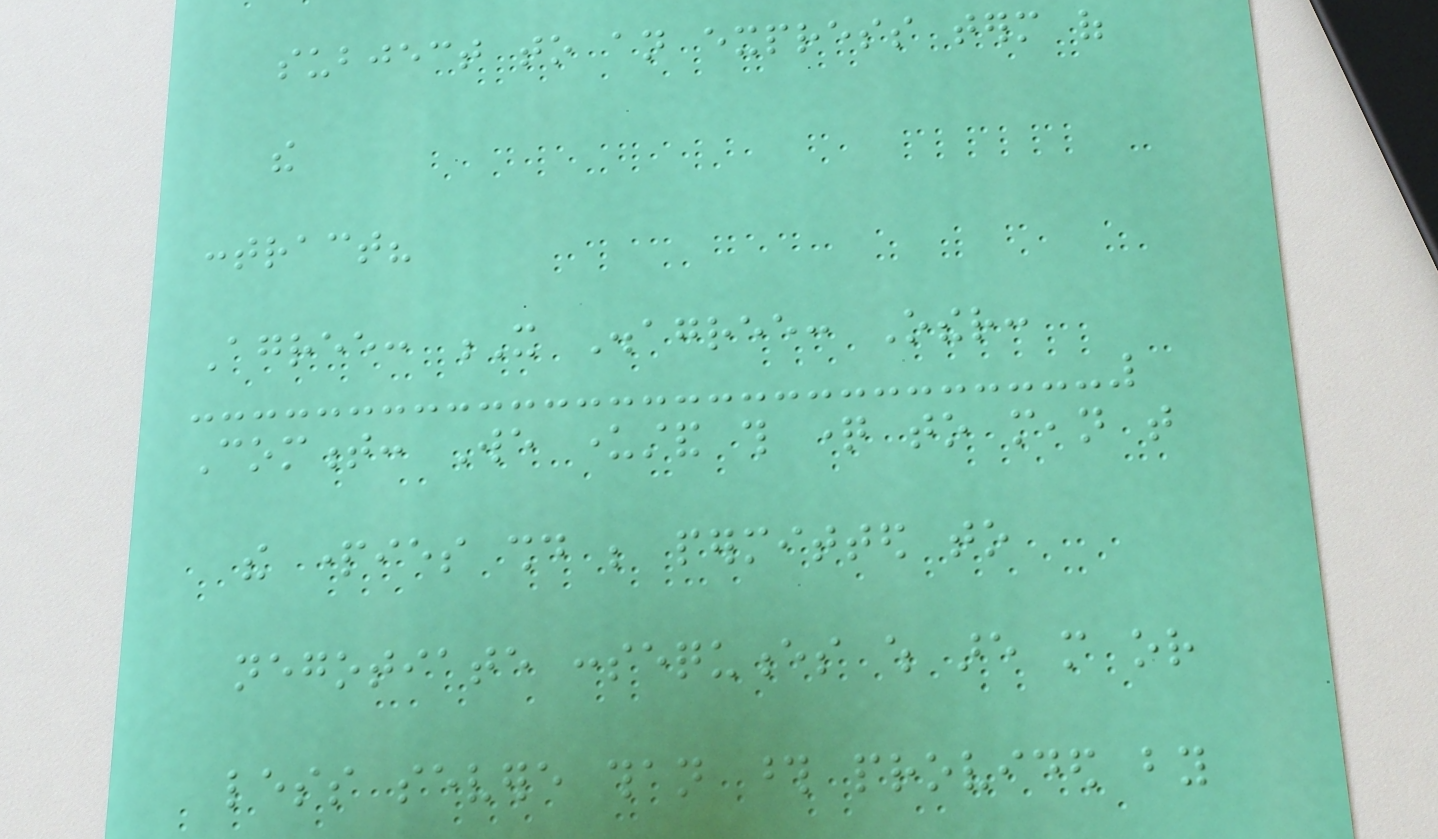subject to an express term of
the
contract?
Agree: X Disagree: Other:
Comment: We understand this question to mean that
the parties should be permitted to
negotiate consequences which are more or
less severe than those provided by
